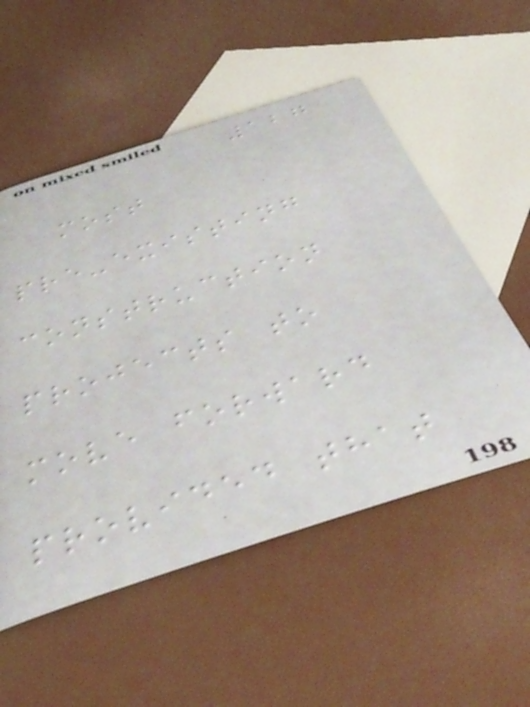127
most
pre-existing
construction
projects to
move forward
provided that
